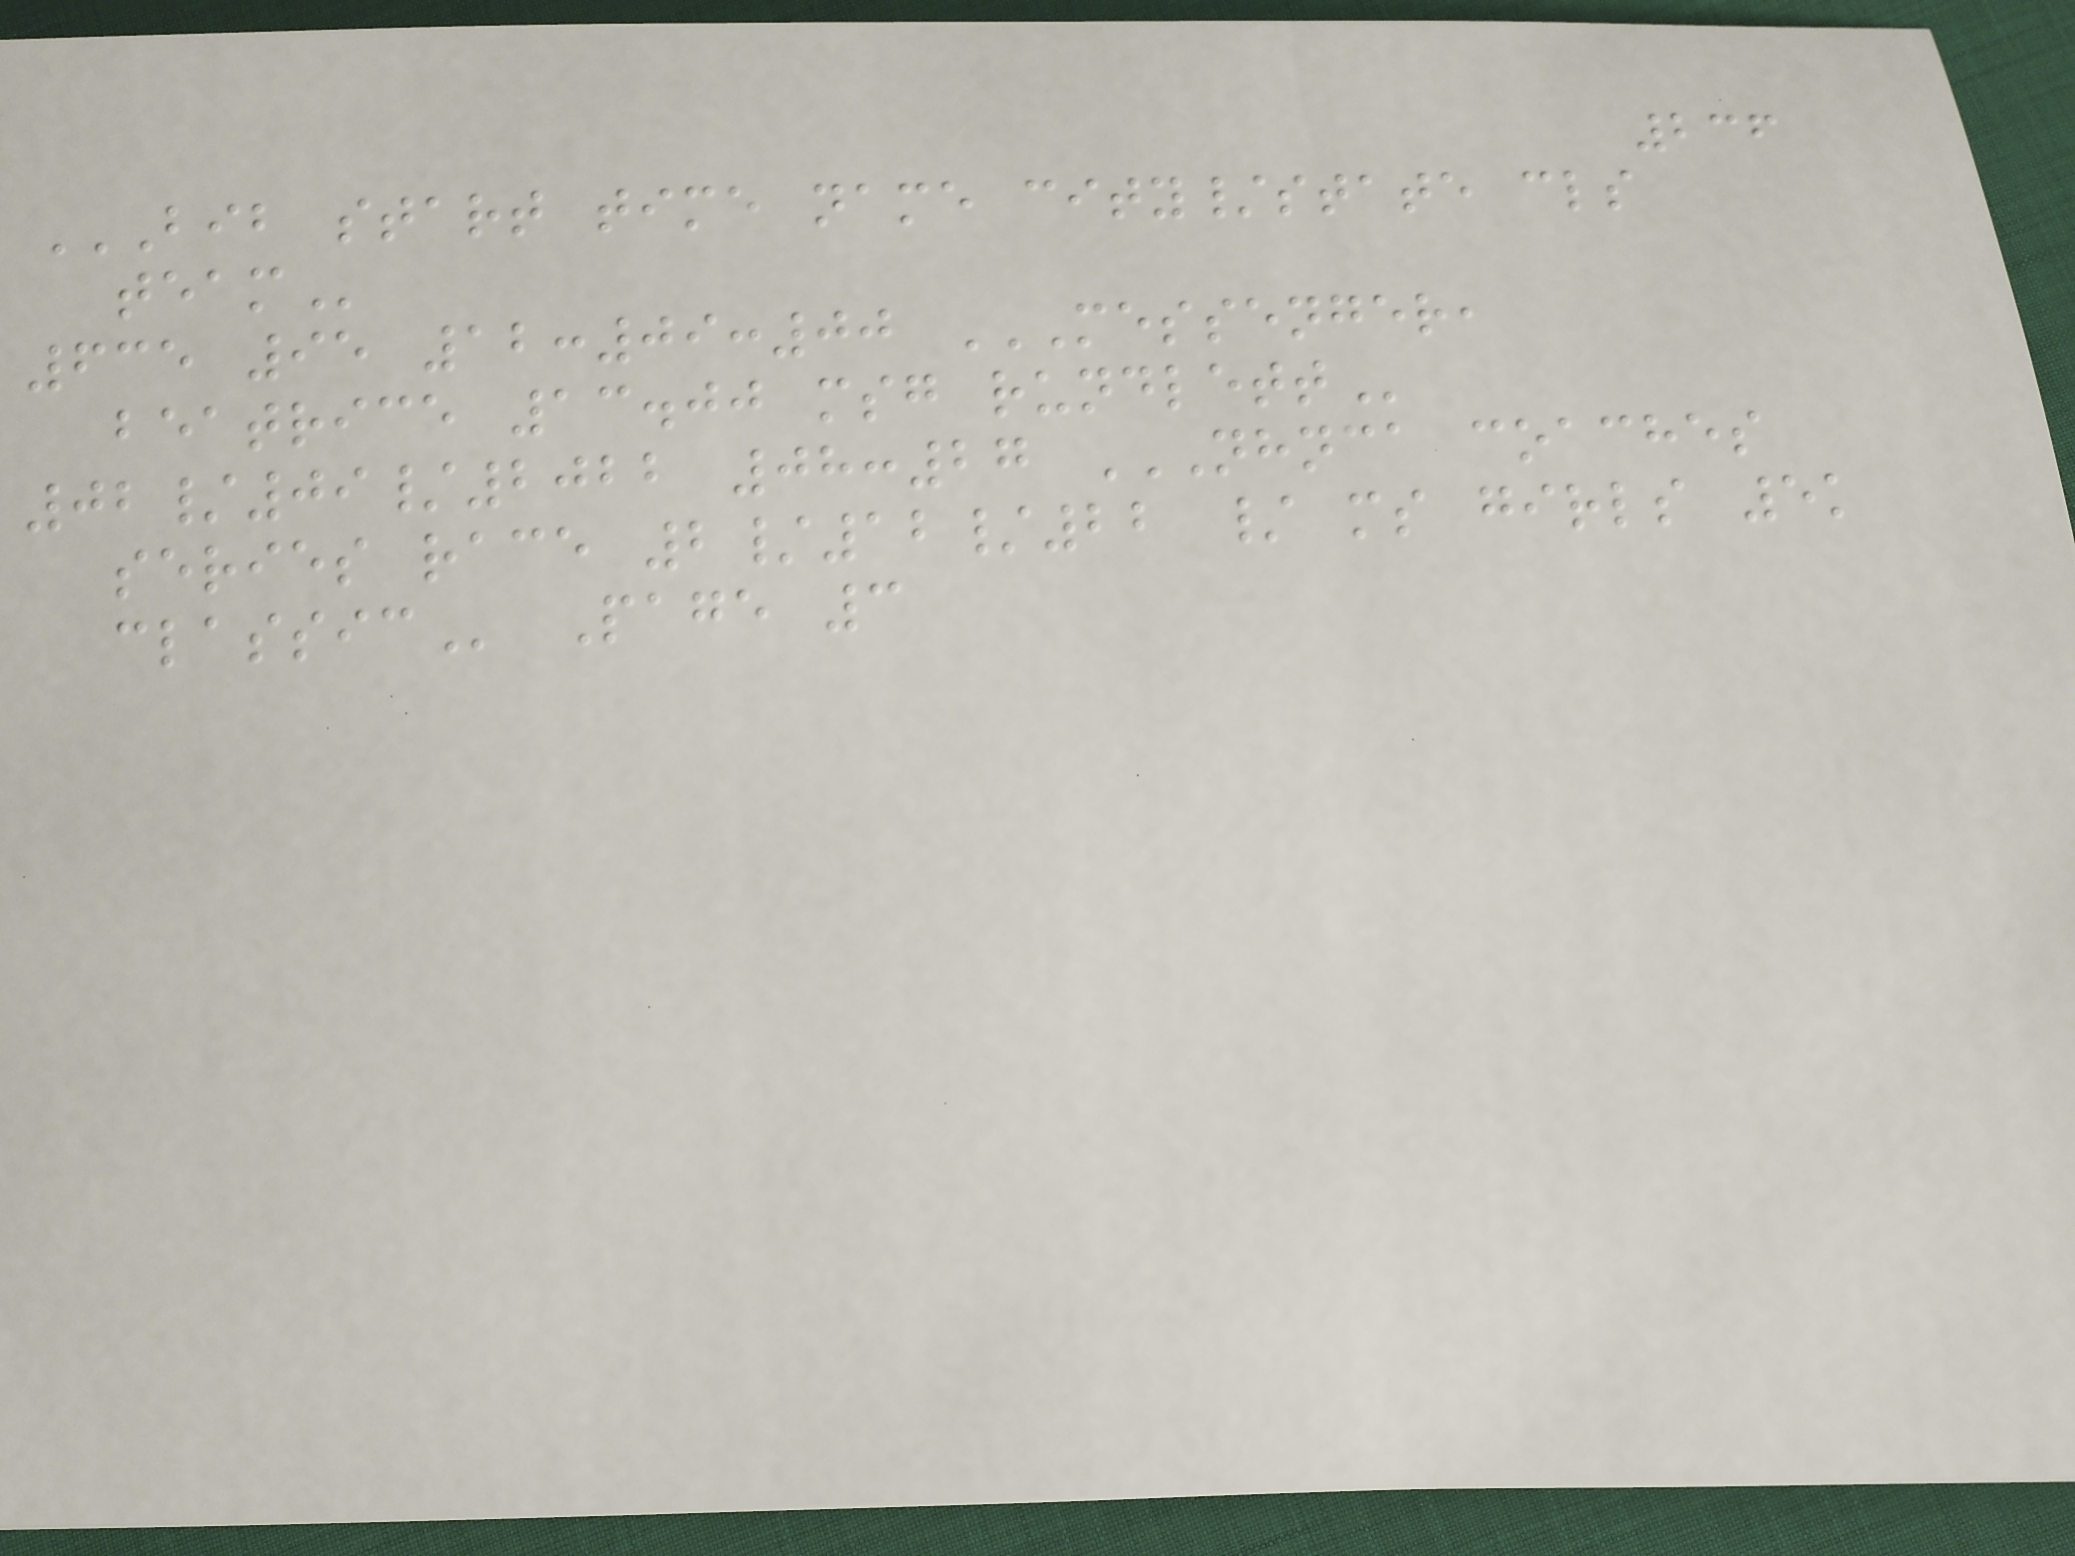236
BIB START TIME NAME CITY/STATE CLS
TEAM
635 95 12:09:00 MESSENGER,
BEATRICE 13.00 MSG RUNDLETT
02/09/2022 08:27 NHNCA COACHES
SERIES RACE 2/12/22 / MS GIRLS 5K
CLASSIC Page 3
